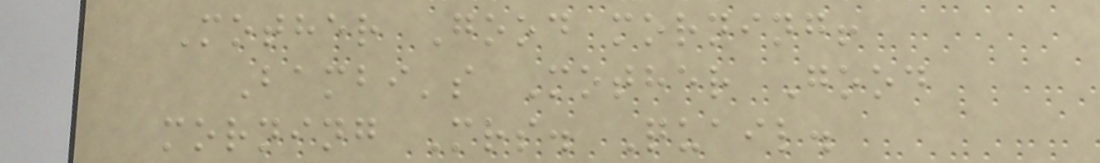Mother Good morning!
Bambi's Mother Good
morning Mrs. Quail.
